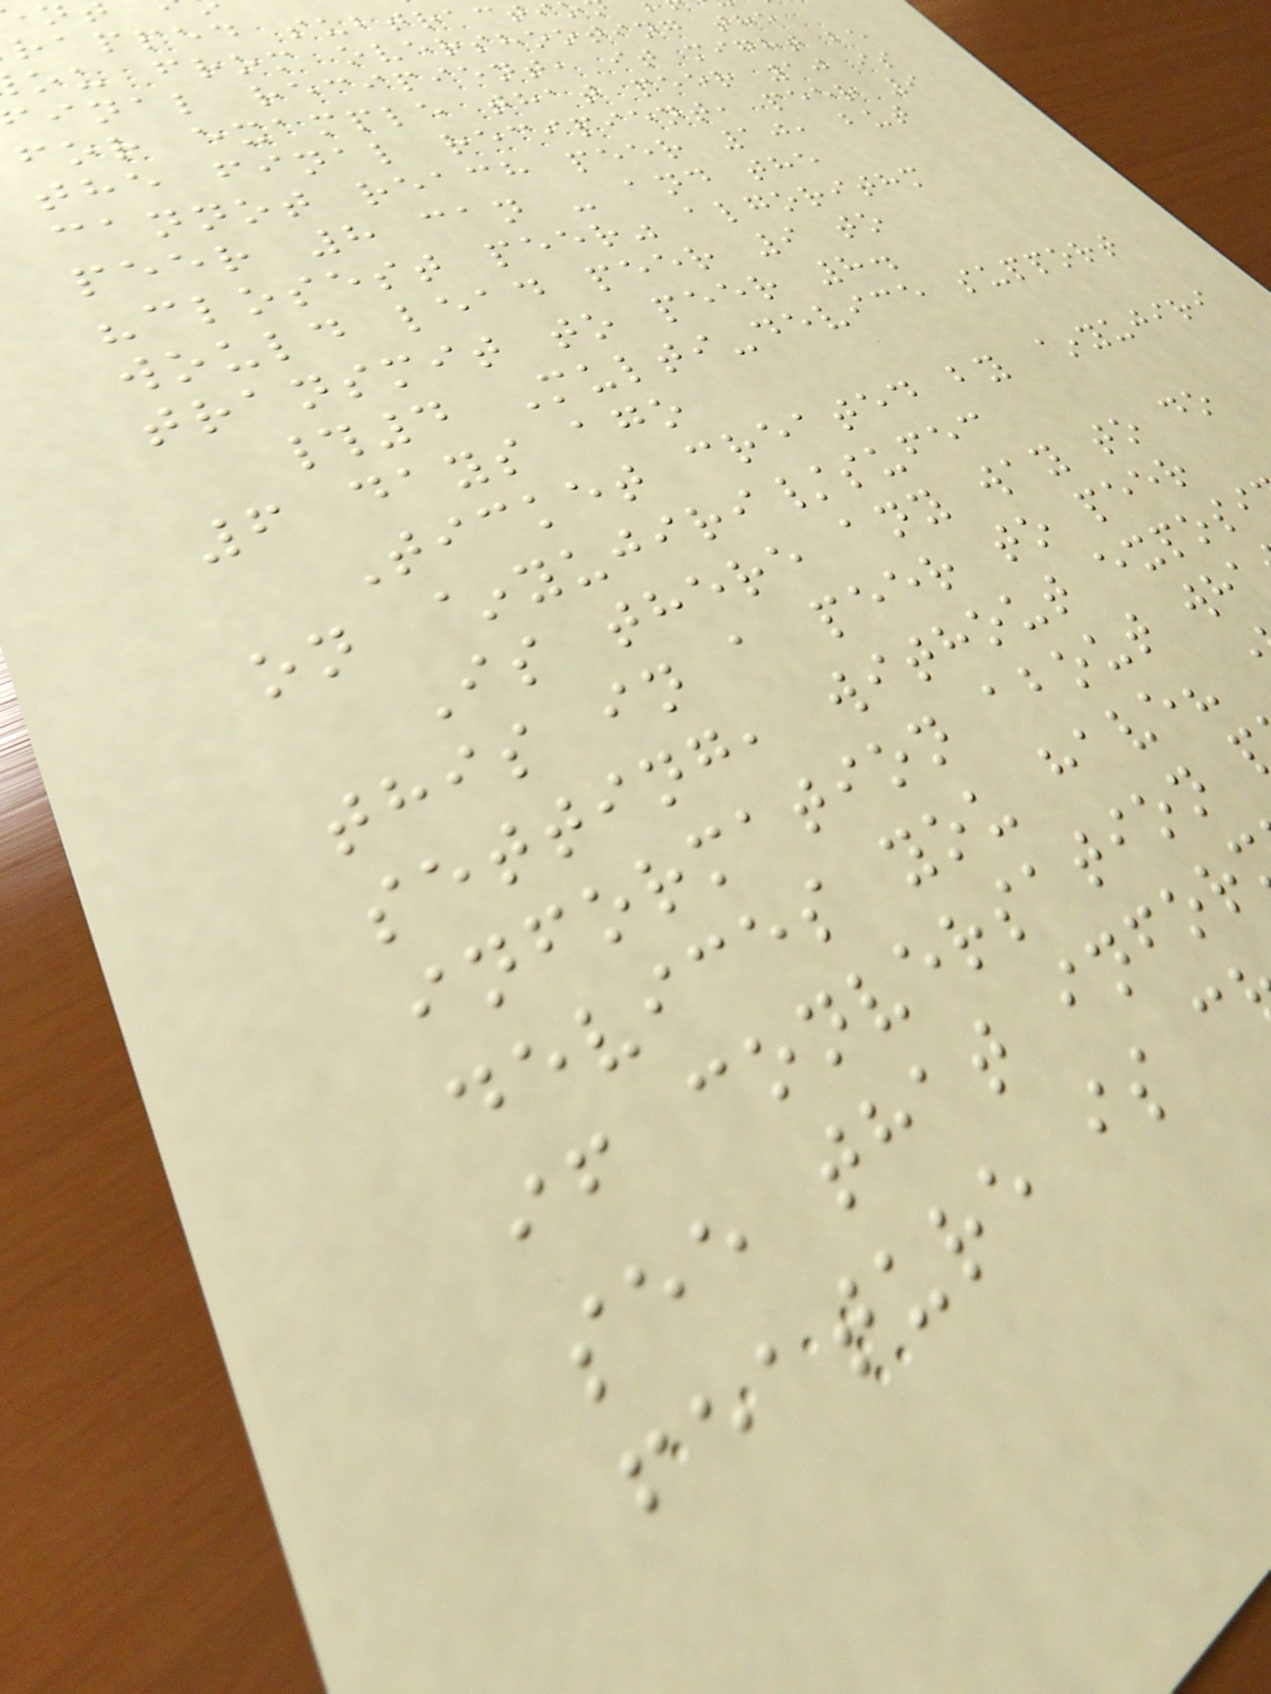rapped subtracti
ou from overshooting the
inal recipient, it might be
for example that peer 10 is
the final recipient, peer 9
cannot reach peer 10, but
peer 8 can - and the
"closest peer" algorithm
would lead peer 9 to
transmit to peer 8.
#4 Multi-device support
6 days ago
Ticket created by ~yujiri
on ~yujiri/sufec
Is there any way to do
this in a peer to peer
setting, without exposi
information about wh
devices you have?
if conversation
see that infor
feature is c
